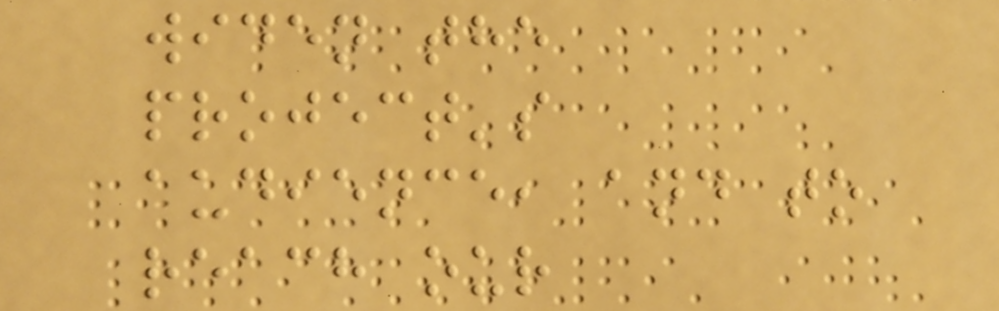widen the
project's
audience, and to
reach our
